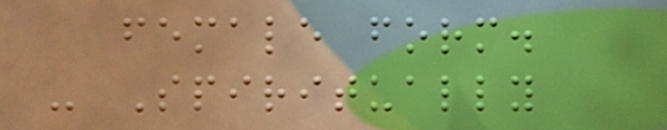female form.
- Spiritually
